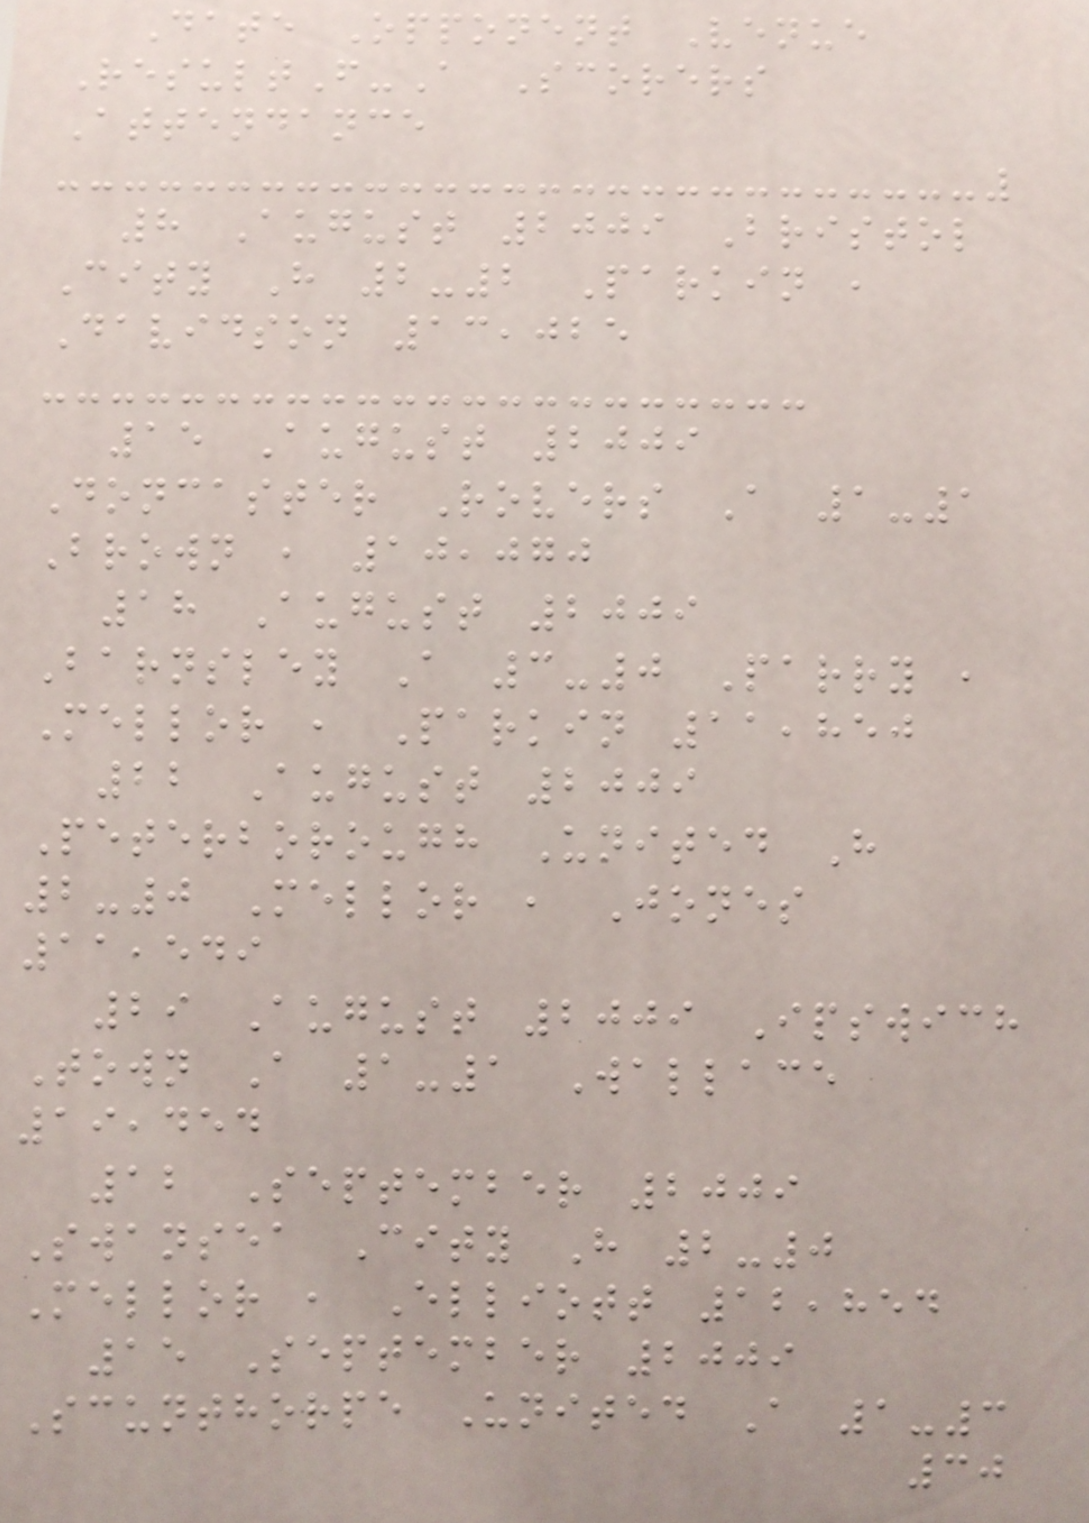Date Opponent Venue
ResultF-A Scorers
Attendance
8 August 2009 Bristol
City H 2-2 Parkin ,
Davidson 13,025
15 August 2009
Doncaster Rovers A 1-1
Brown , 10,070
18 August 2009
Barnsley A 3-0 Parry ,
Mellor , Parkin 11,850
22 August 2009
Peterborough United H
2-0 Mellor , Jones
11,549
29 August 2009 Ipswich
Town A 1-1 Wallace
19,454
12 September 2009
Swansea City H 2-0
Mellor , Elliott 12,854
15 September 2009
Scunthorpe United A 1-3
30
